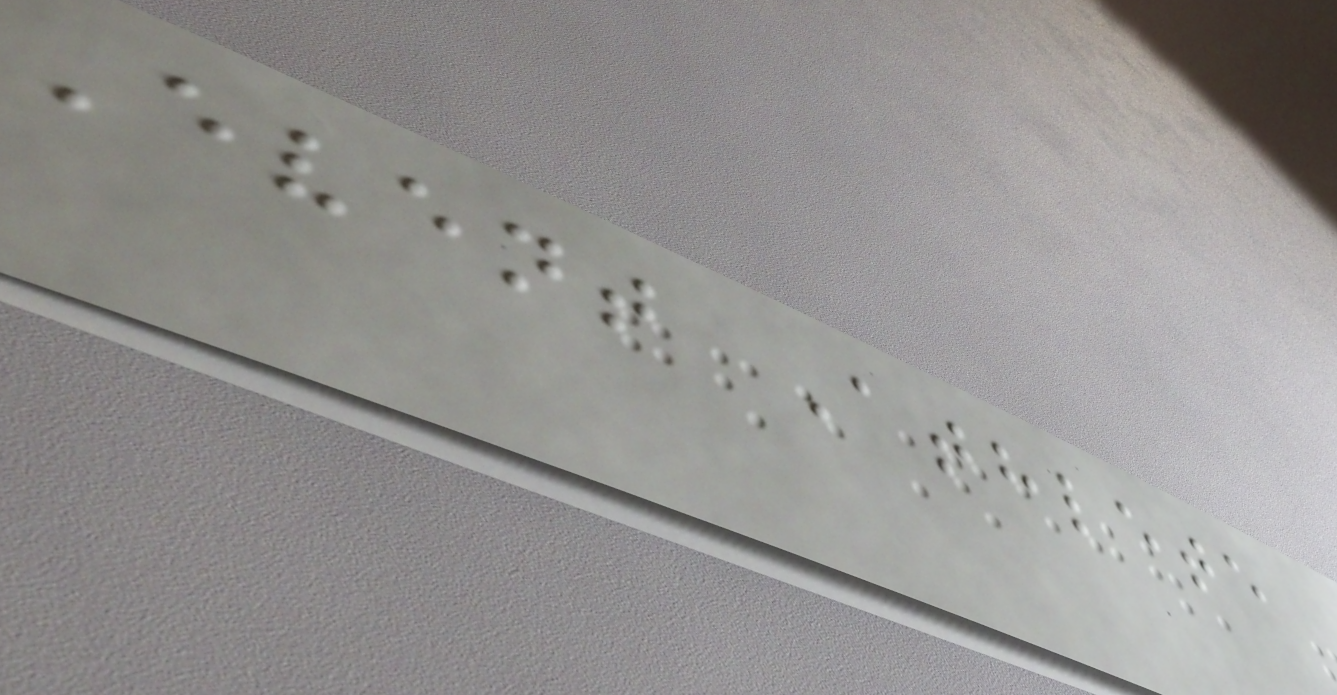Event Athlete
